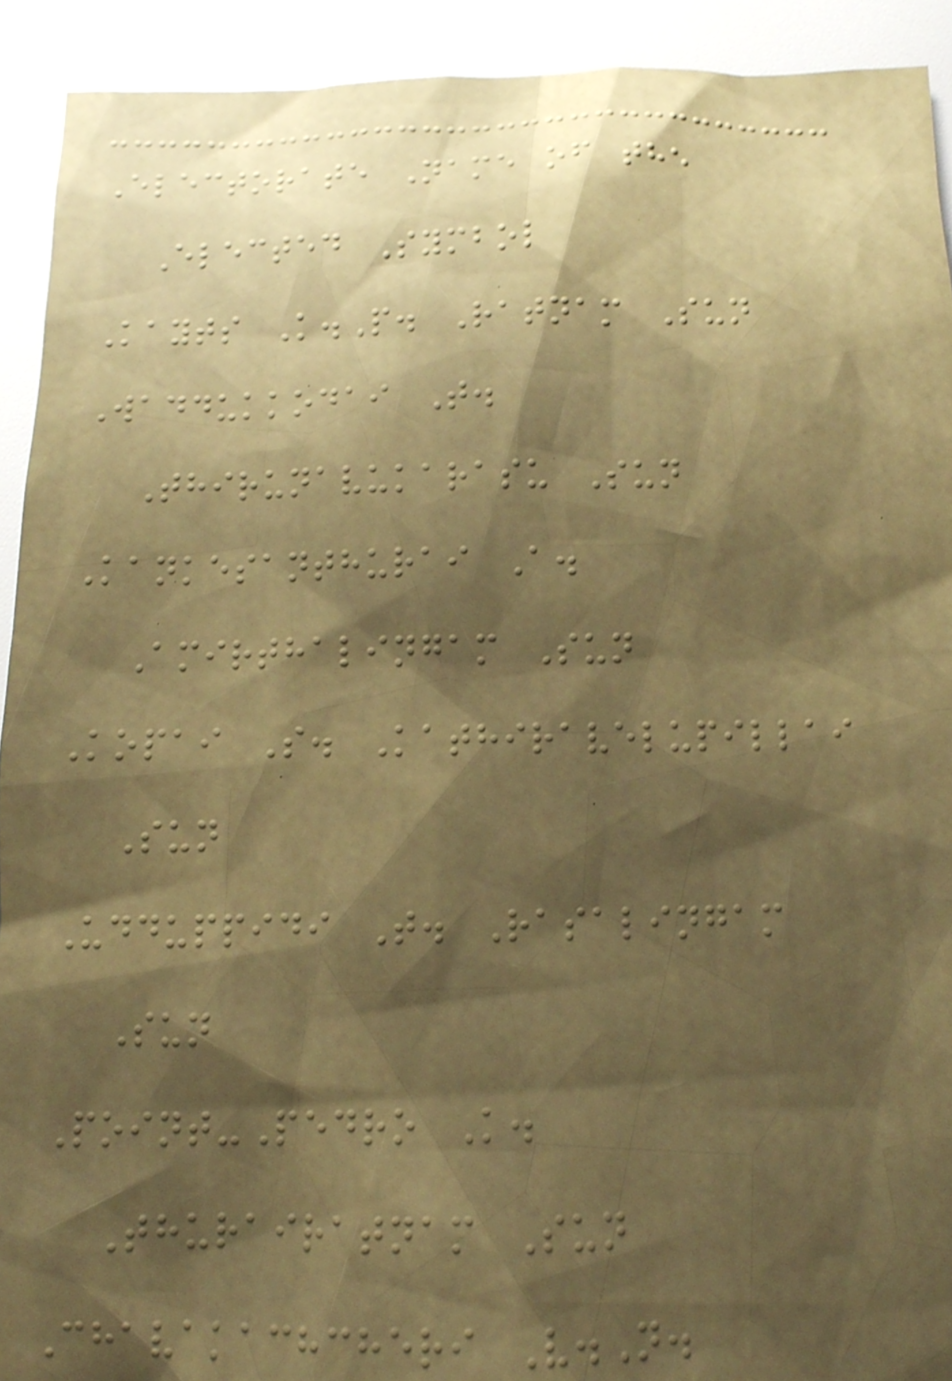Electorate Name of the
Elected Symbol
Kayts K.P. Ratnam Sun
Waddukkodai T.
Thirunavukarasu Sun
Kankesanthurai A.
Amirthalingam Sun
Kopai S. Kathiravelupillai
Sun
Udduppidi T. Rasalingam
Sun
Point-Pedro K.
Thurairatnam Sun
Chavakachcheri V.N.
